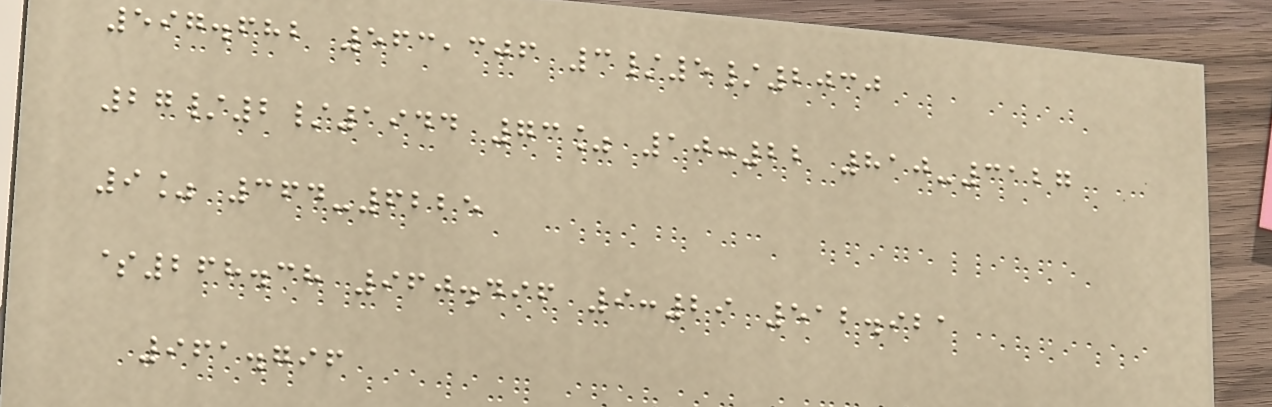597.682 563,306 3/5/2030
27/2/1944 73% 10:22 810-3127
9% 364-6225
$268.38 960.496 9:29 512.921
961.796
